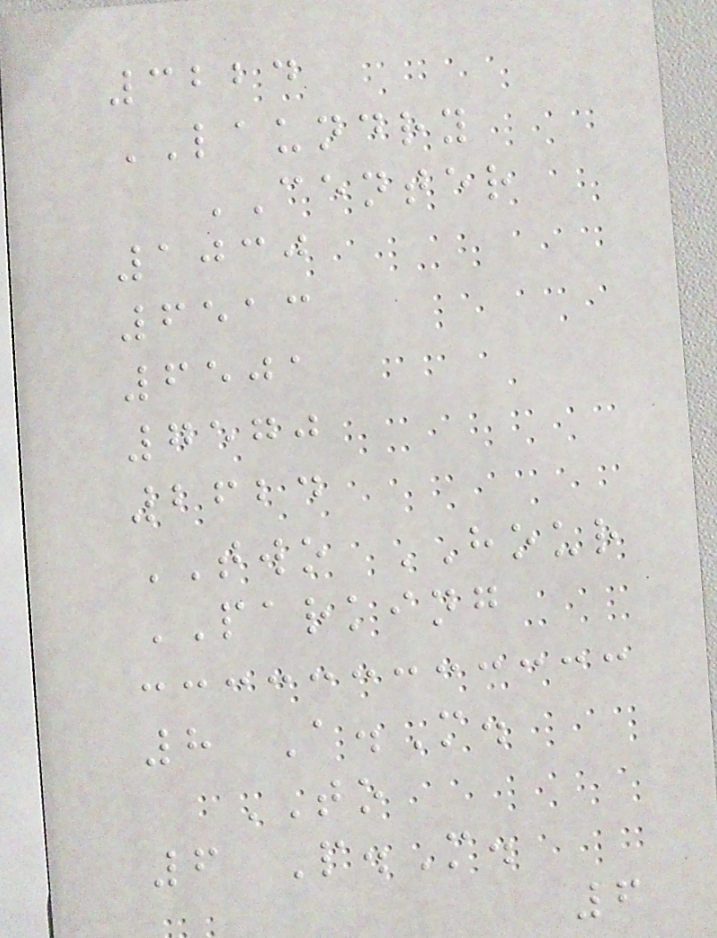3224
LAUNDRY
CENTER
1030
6513
6501
7570
2624
TWO HOUR
PARKING
8 A.M.
TO
6 P.M.
6
